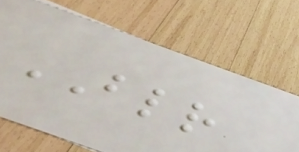BLR
